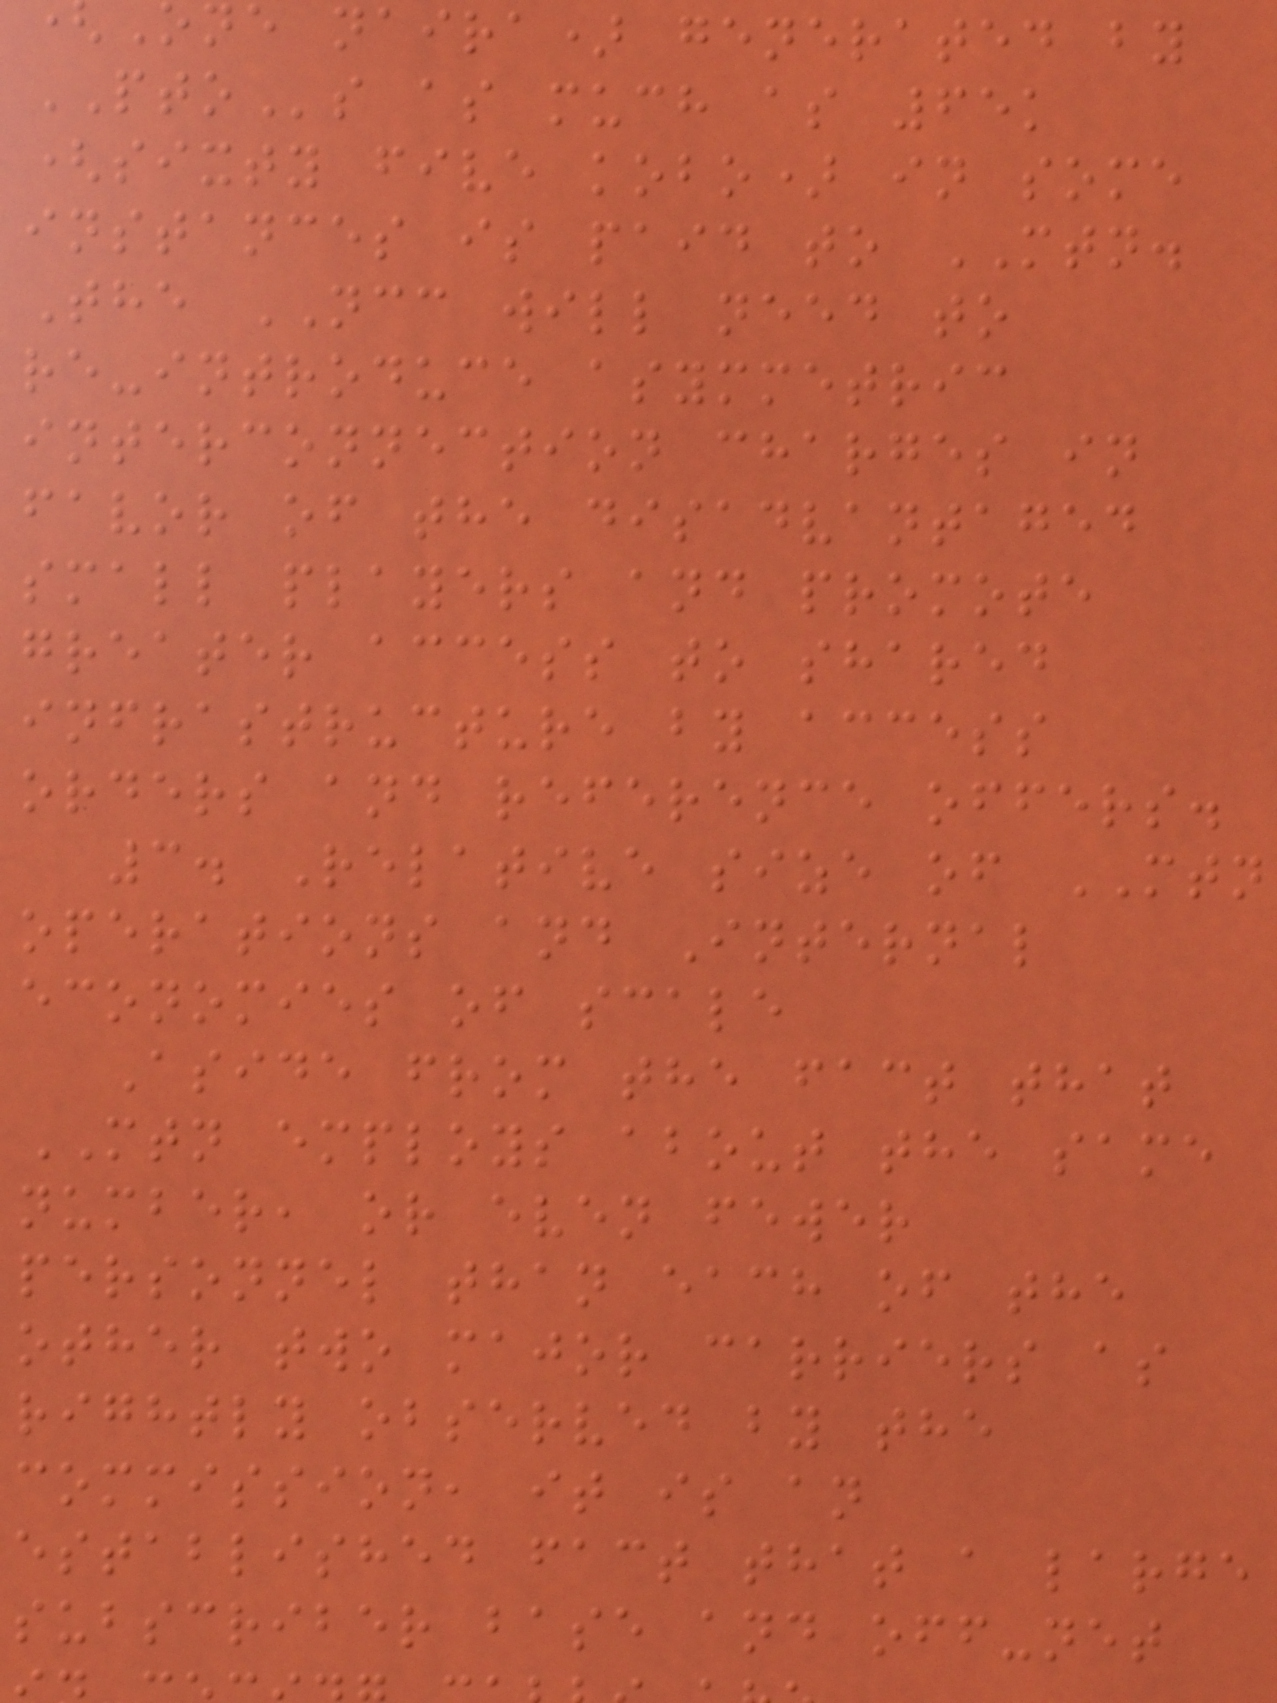ne naira) generated by
PTOs as much as 65k
(sixty five kobo) in some
instances is paid to MTN.
The NCC will need to
re-introduce asymmetric
interconnection charges in
favor of the disadvantaged
small players and promote
greater access to shared
infrastructure by access
orders and reference offers.
3. Relative size of MTN
operations and Internal
economies of scale
Aside from the fact that
MTN employs about the same
number, or even fewer
personnel than each of the
other two major carriers as
rightly observed by the
commission, it is an
established fact that a large
subscriber base and off-net
